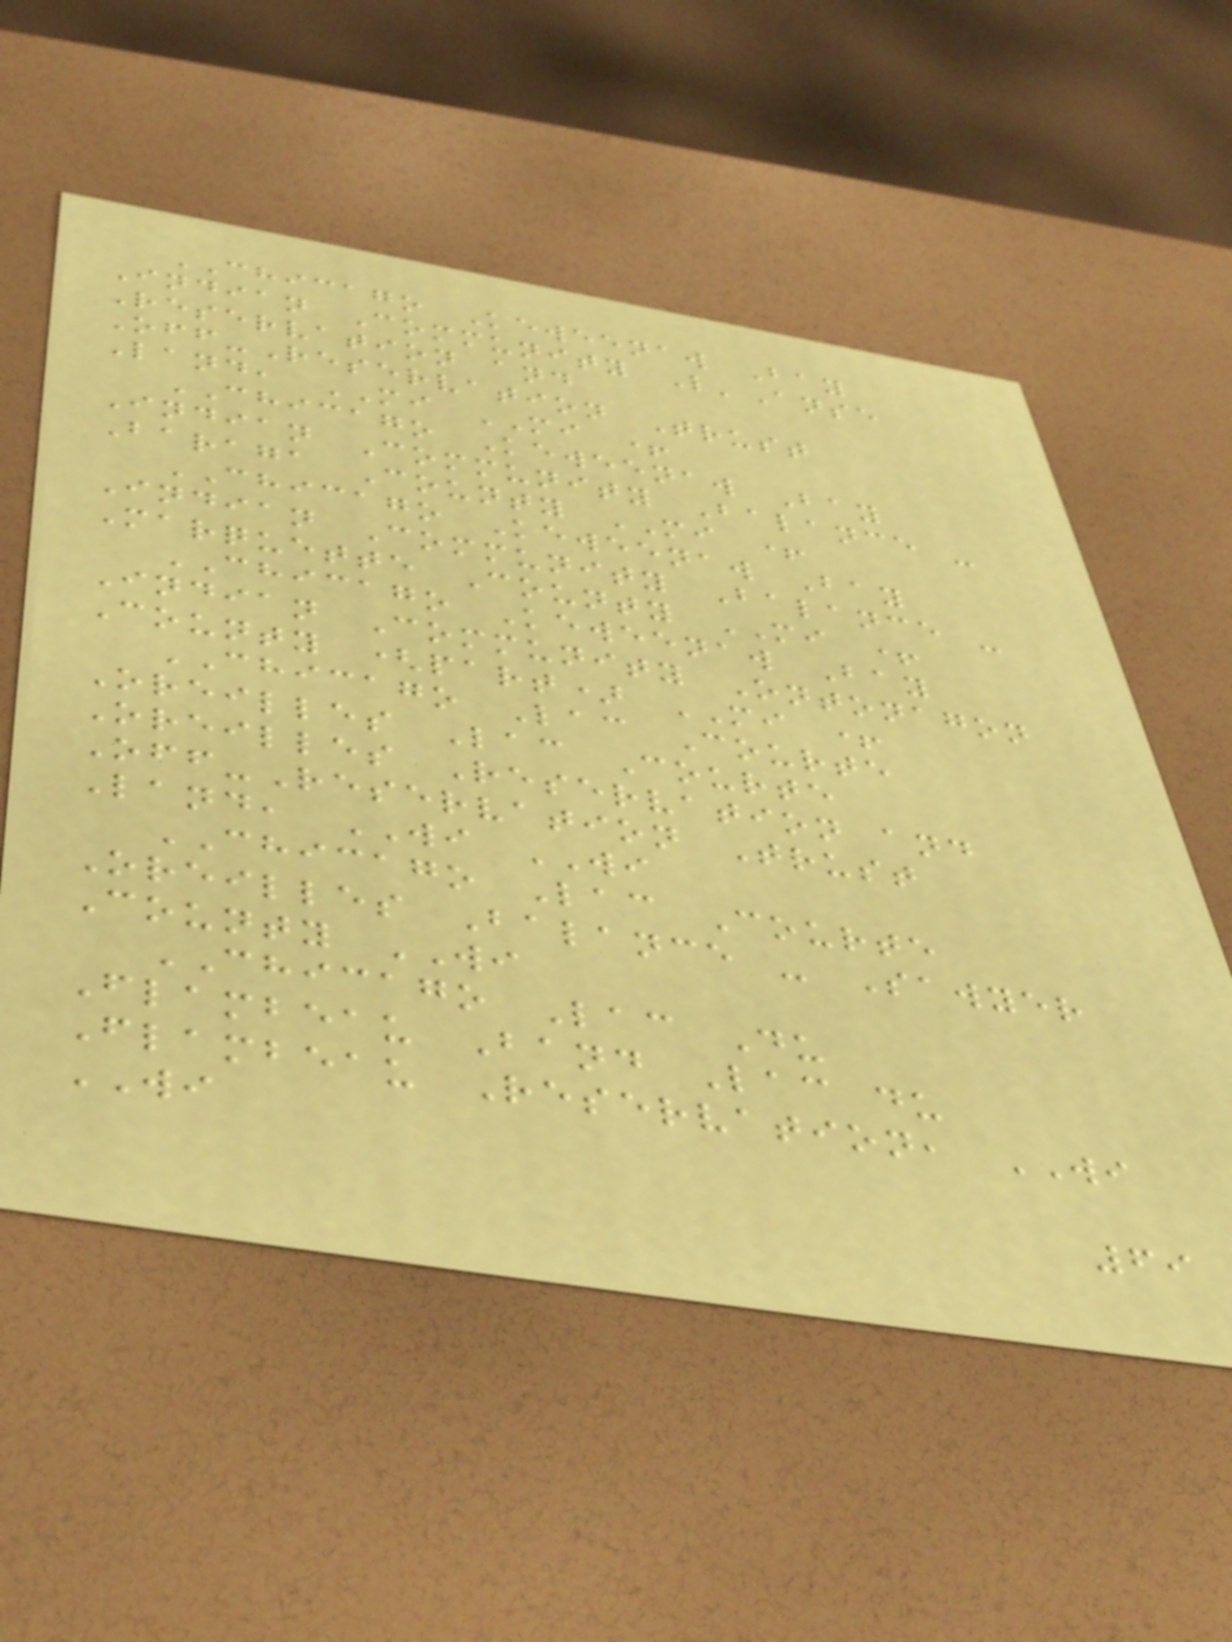CHICAGO Keweenaw Bay
Indian Community L'Anse
Reservation and
Off-Reservation Trust
Land, MI MI +
CHICAGO Keweenaw Bay
Indian Community Balance -
Baraga County MI +
CHICAGO Keweenaw Bay
Indian Community Balance -
Marquette County MI +
CHICAGO Keweenaw Bay
Indian Community Ontonagon
County (part) MI +
CHICAGO Lac Courte
Oreilles Lac Courte
Oreilles Reservation and
Off-Reservation Trust
Land, WI WI
CHICAGO Lac Courte
Oreilles Balance - Sawyer
County WI
CHICAGO Lac Du
Flambeau Band Lac du
Flambeau Reservation, WI
WI
69
